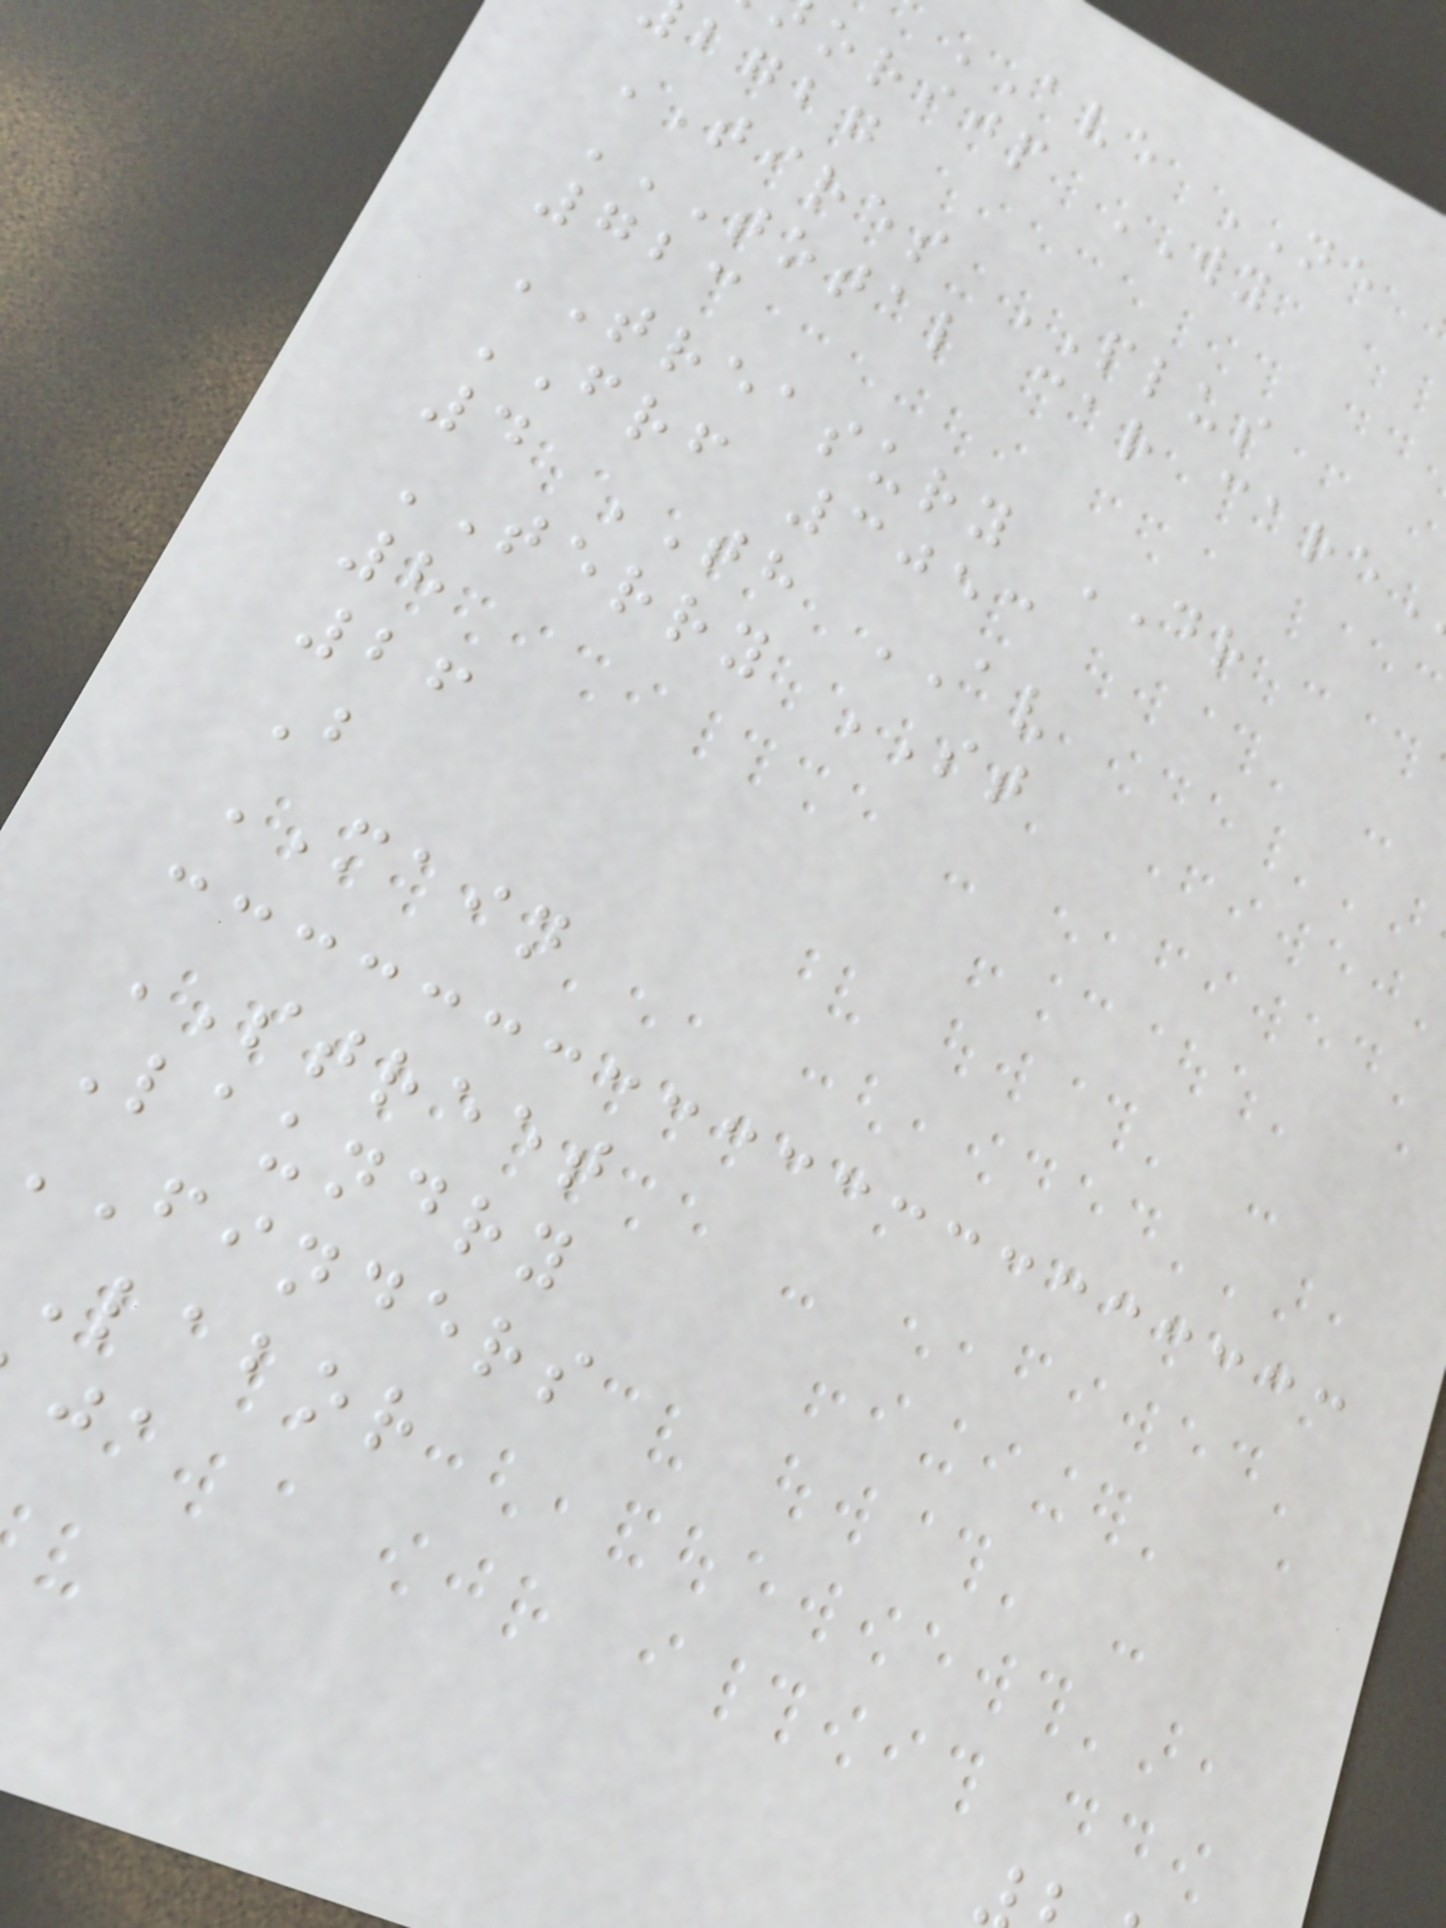AVE NE
orijp WY
bgbg
TIRES PLUS
723
TREASURY DR
FRF 3053
4 TH AV
TERRY ST
8
26
B
MAIN
STREET
Laundry
FINDERS
labor
